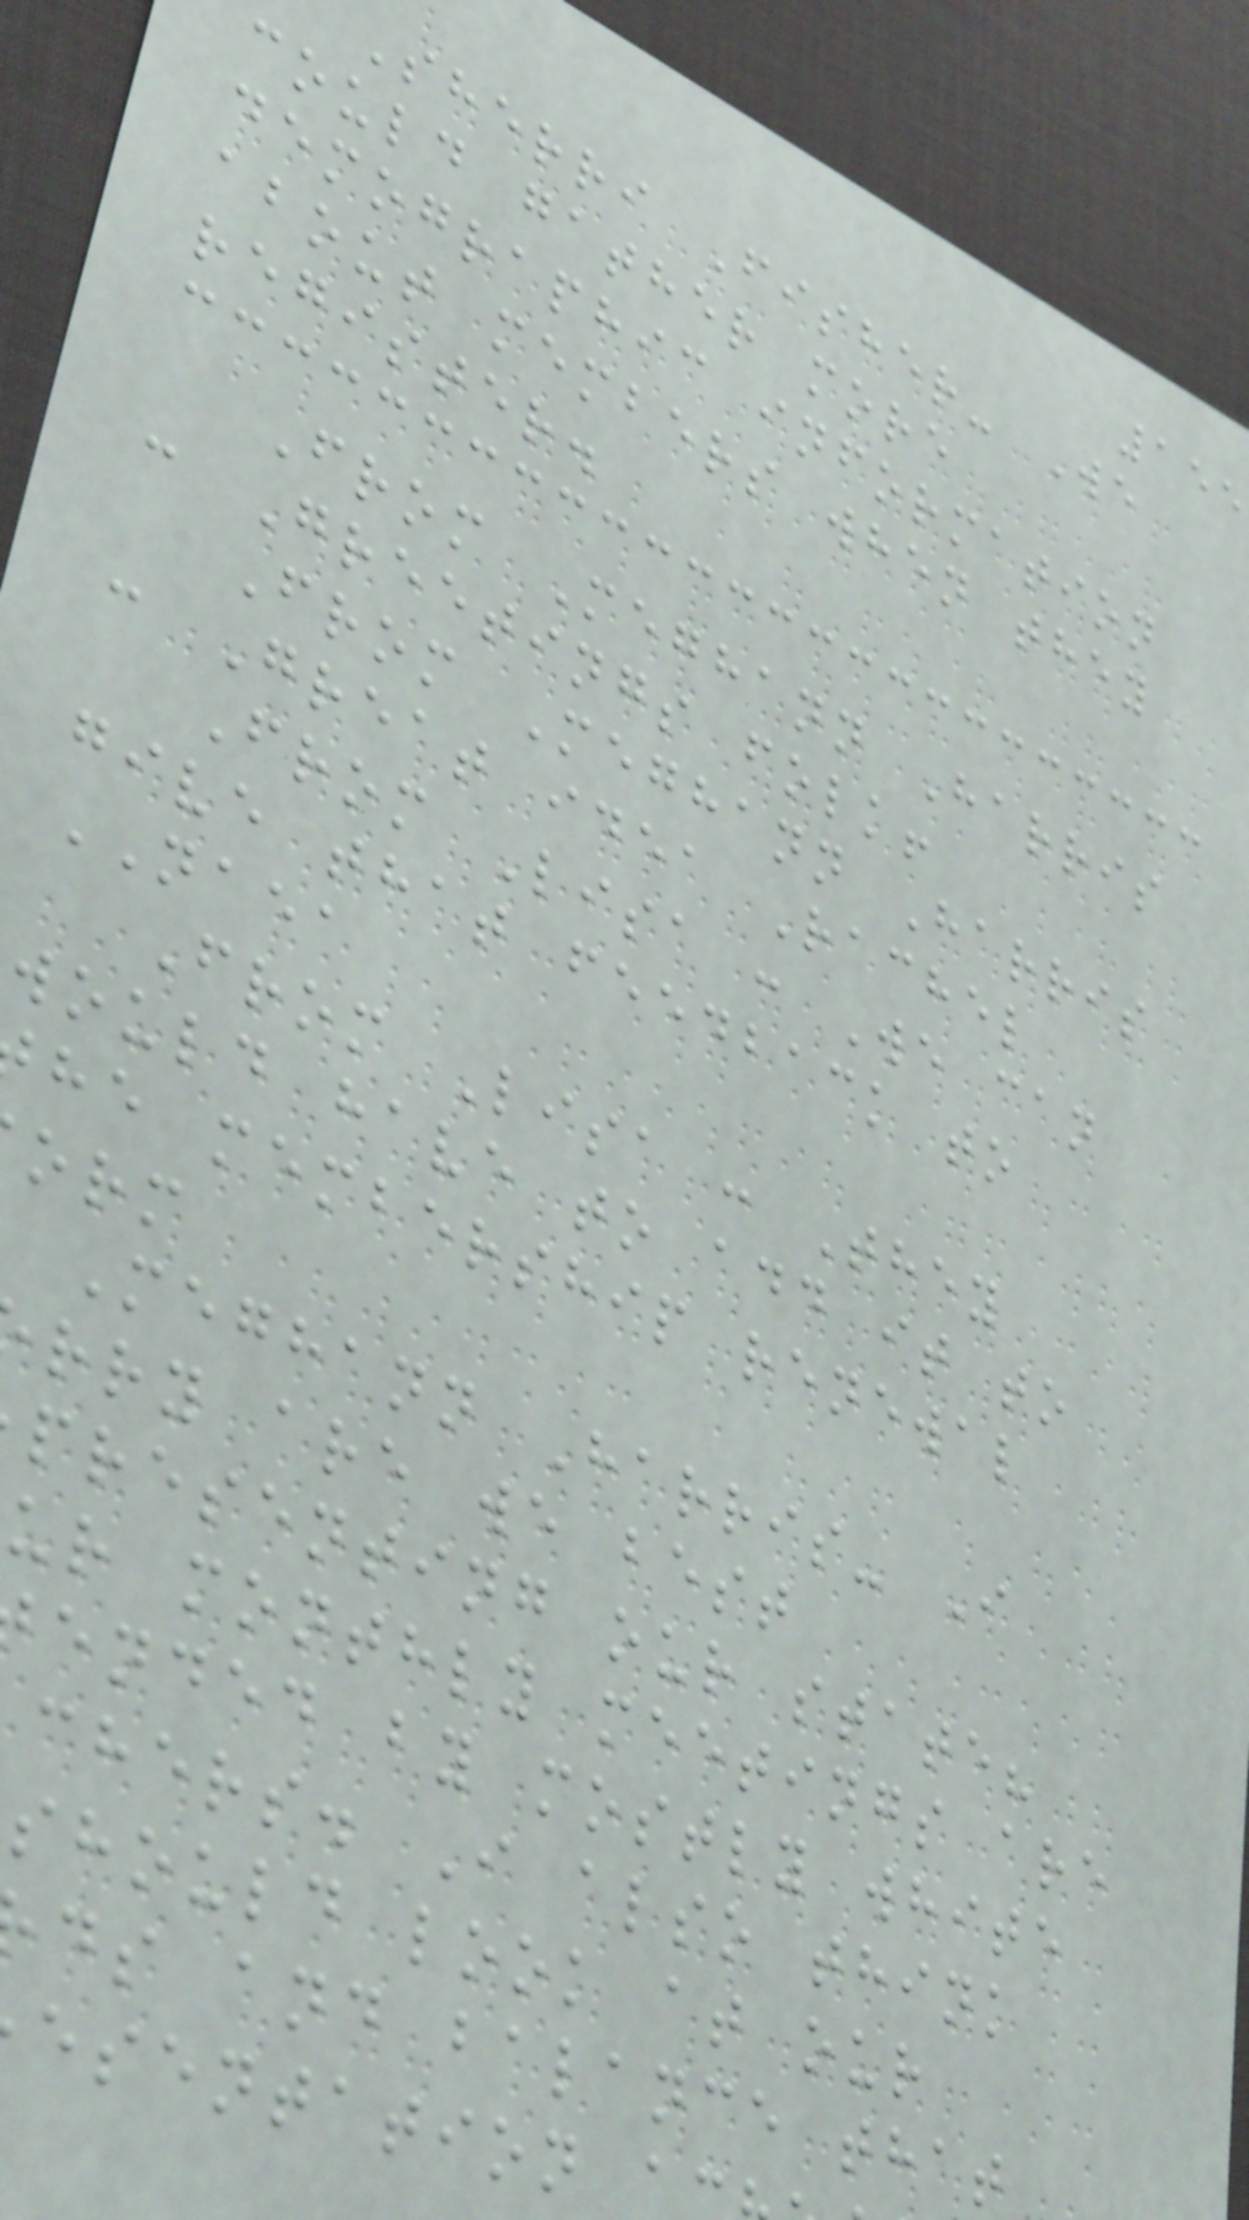155
Sherri Fisher- We
could gather more
demographic information
about members when they
register.
From Meghann Harris
: Greetings folk!
From Meghann Harris
: Great idea Rachel
From Lisa : We can
give that feedback to
NAEA
From Lisa : They
would have to add it to
he membership renewal
Meghann Harris- I
rry are we best
presenting our state?
ur monthly meetings are
ended by mostly white
chers. I also think
should look at our
ds and balance that
esentation a
